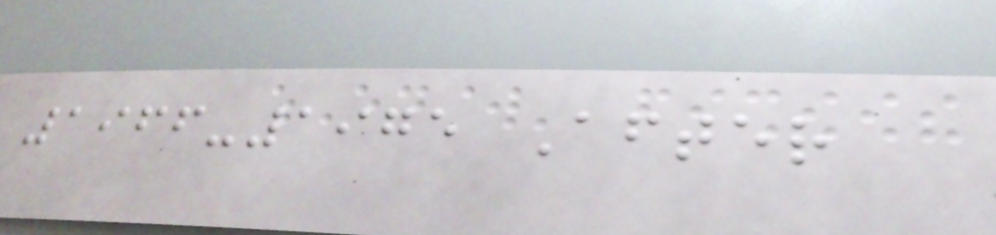1966-1975 After
